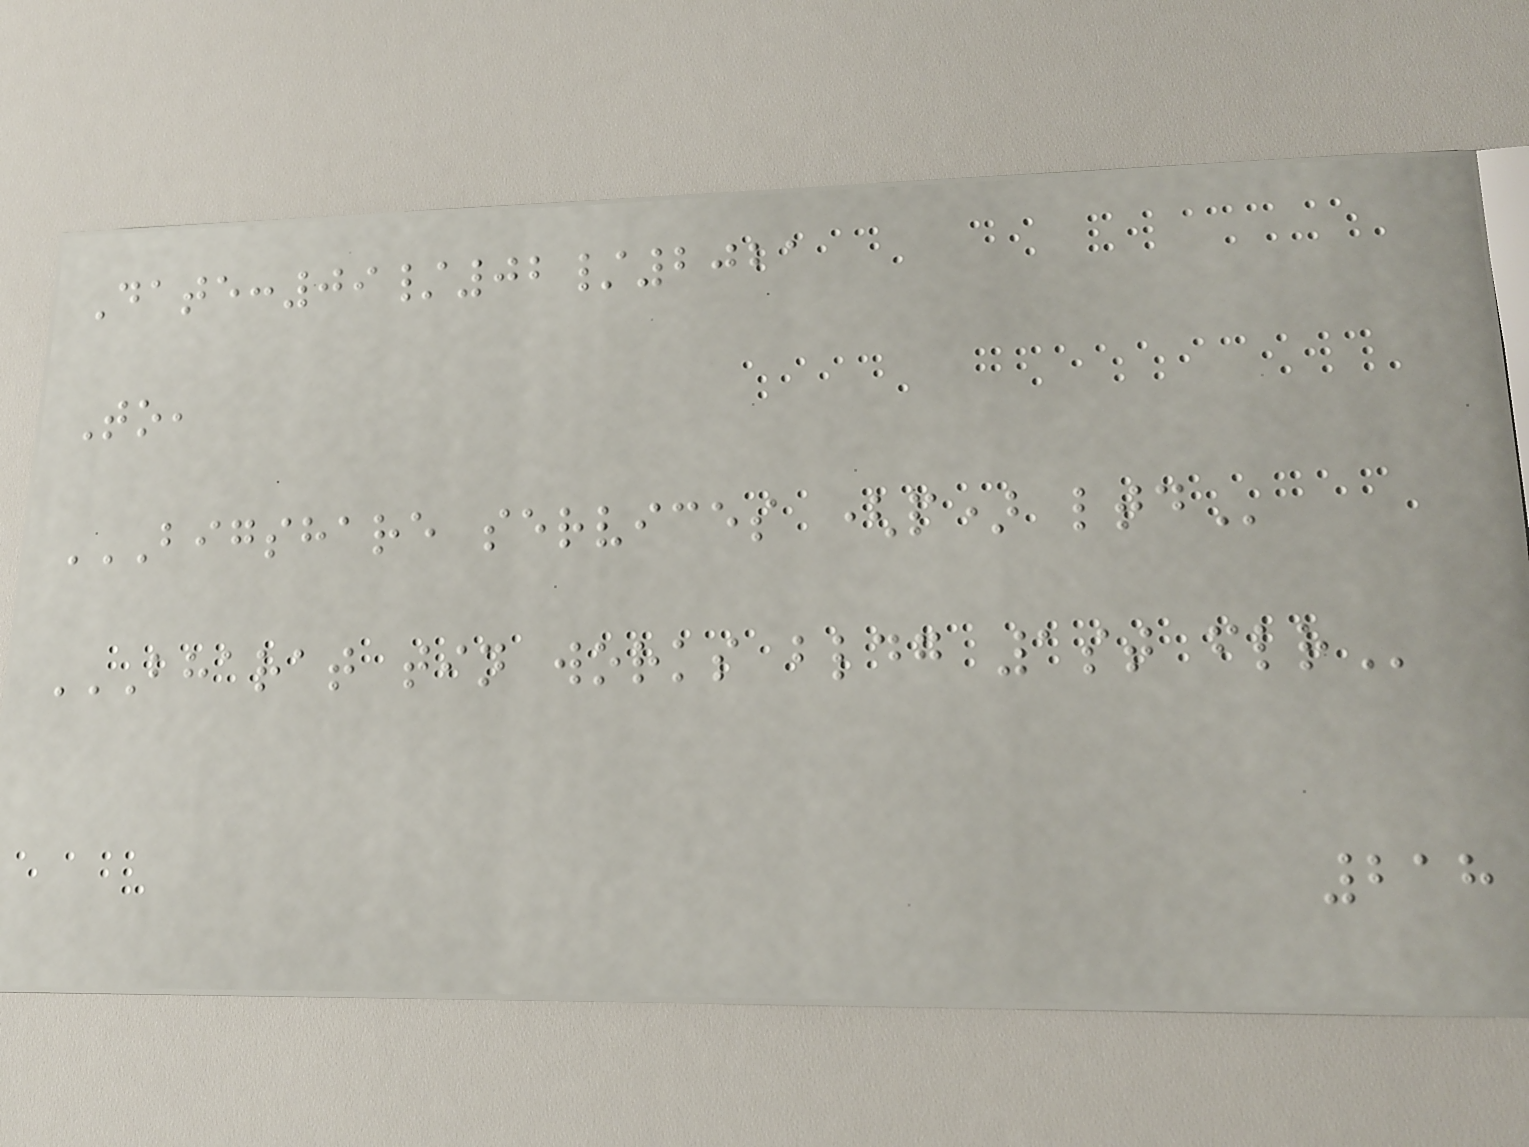Date:09/02/2021
To,
BIGSHARE SERVICES (P) LTD
BHARAT TIN WORKS BLDG 1ST FLR
218
